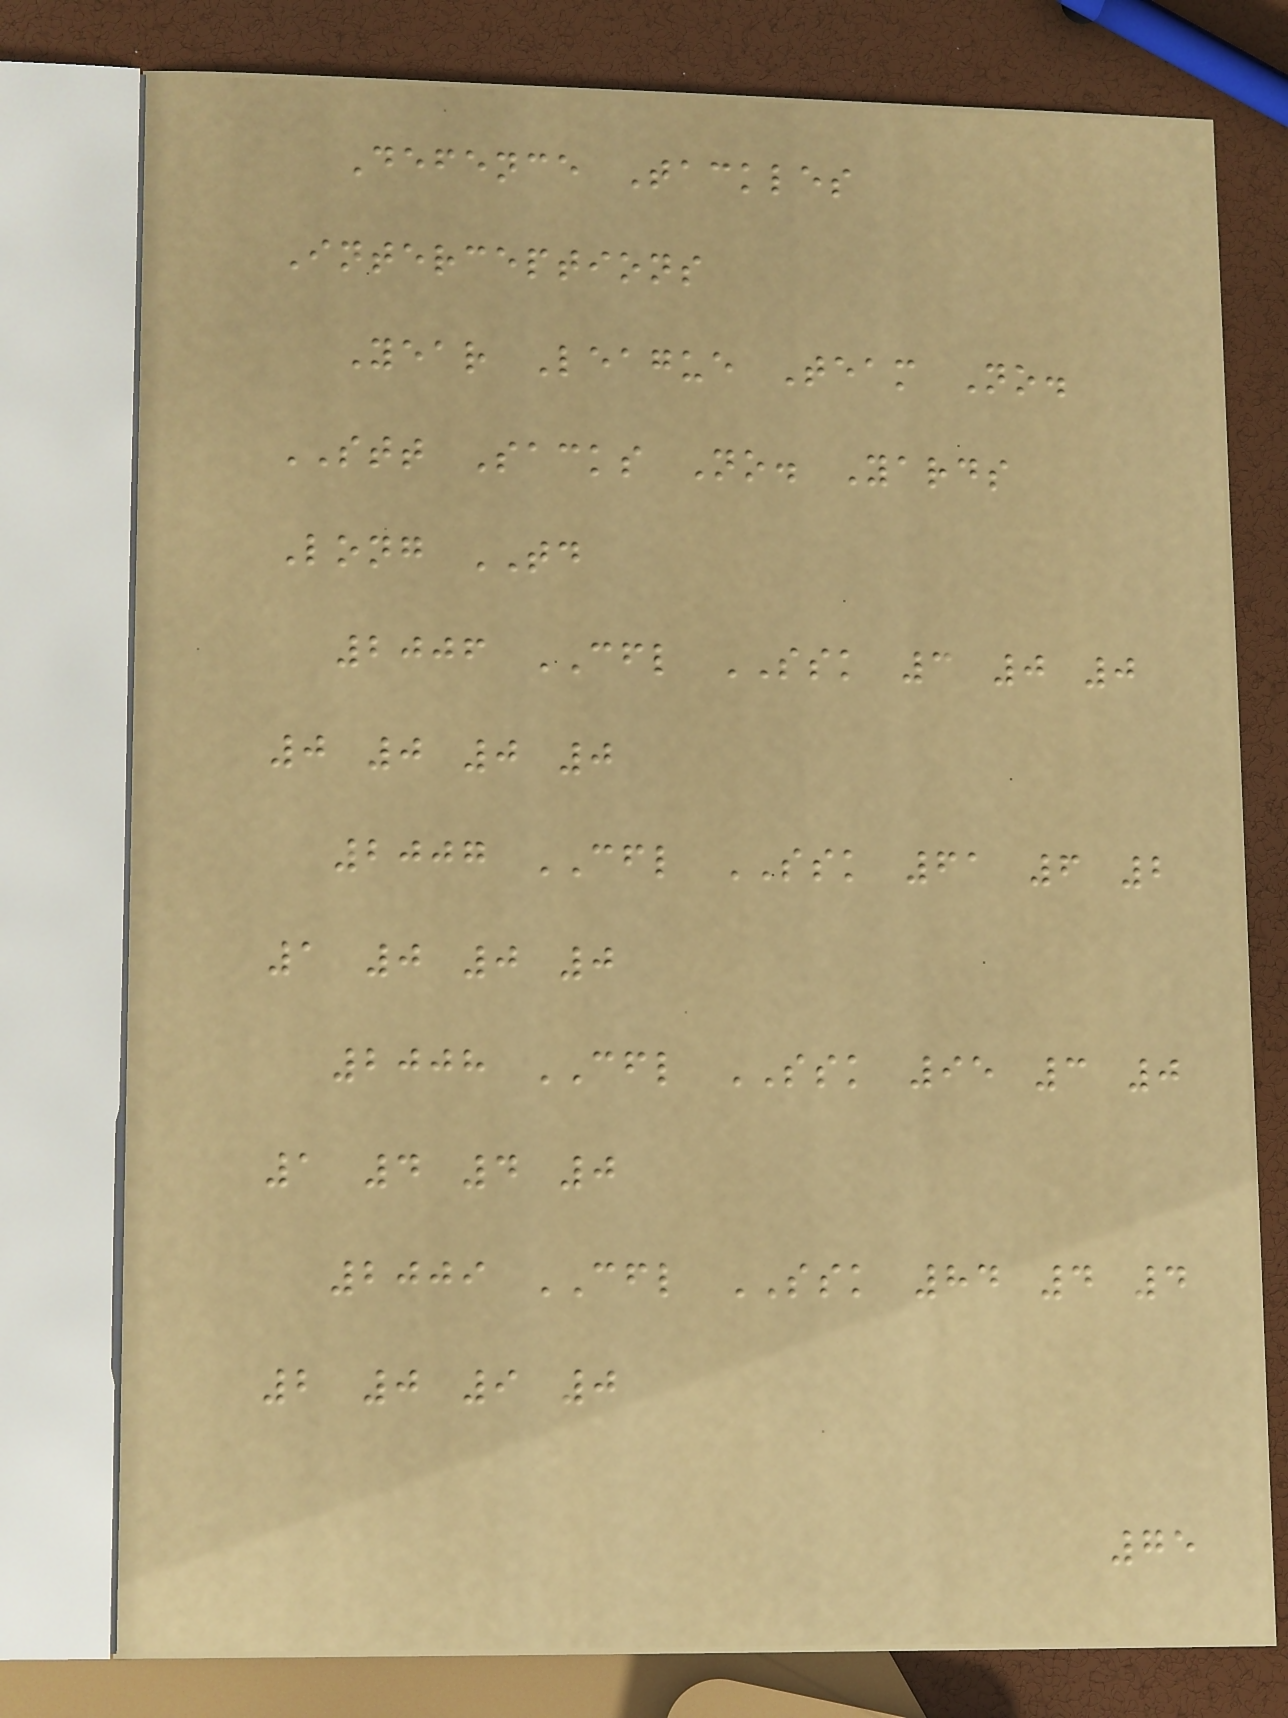Defence Tackles
Interceptions
Year League Team No.
STT Sacks No. Yards
Long TD
2006 CFL SSK 3 0 0
0 0 0 0
2007 CFL SSK 61 6 2
1 0 0 0
2008 CFL SSK 95 3 0
1 4 4 0
2009 CFL SSK 84 4 4
2 0 9 0
75
